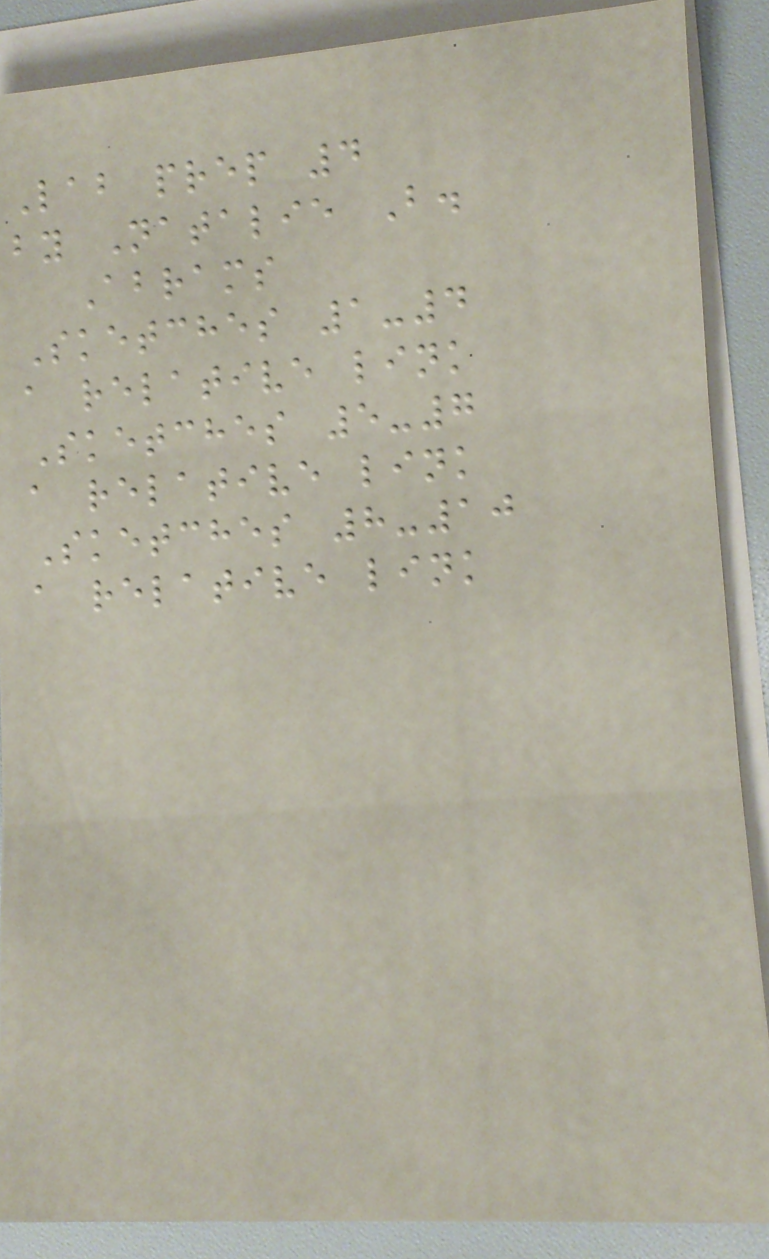Lab prep 4
by Natalie B.
Abrams
Sketches 1-4
a relative link
Sketches 5-7
a relative link
Sketches 8-10
a relative link
